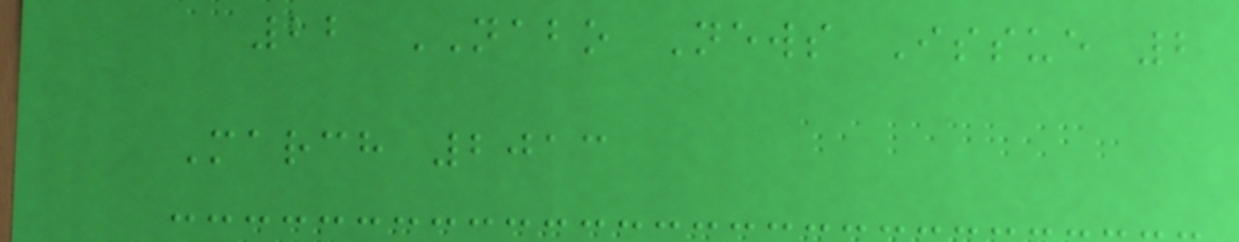22 NABO News Issue 2
March 2013
